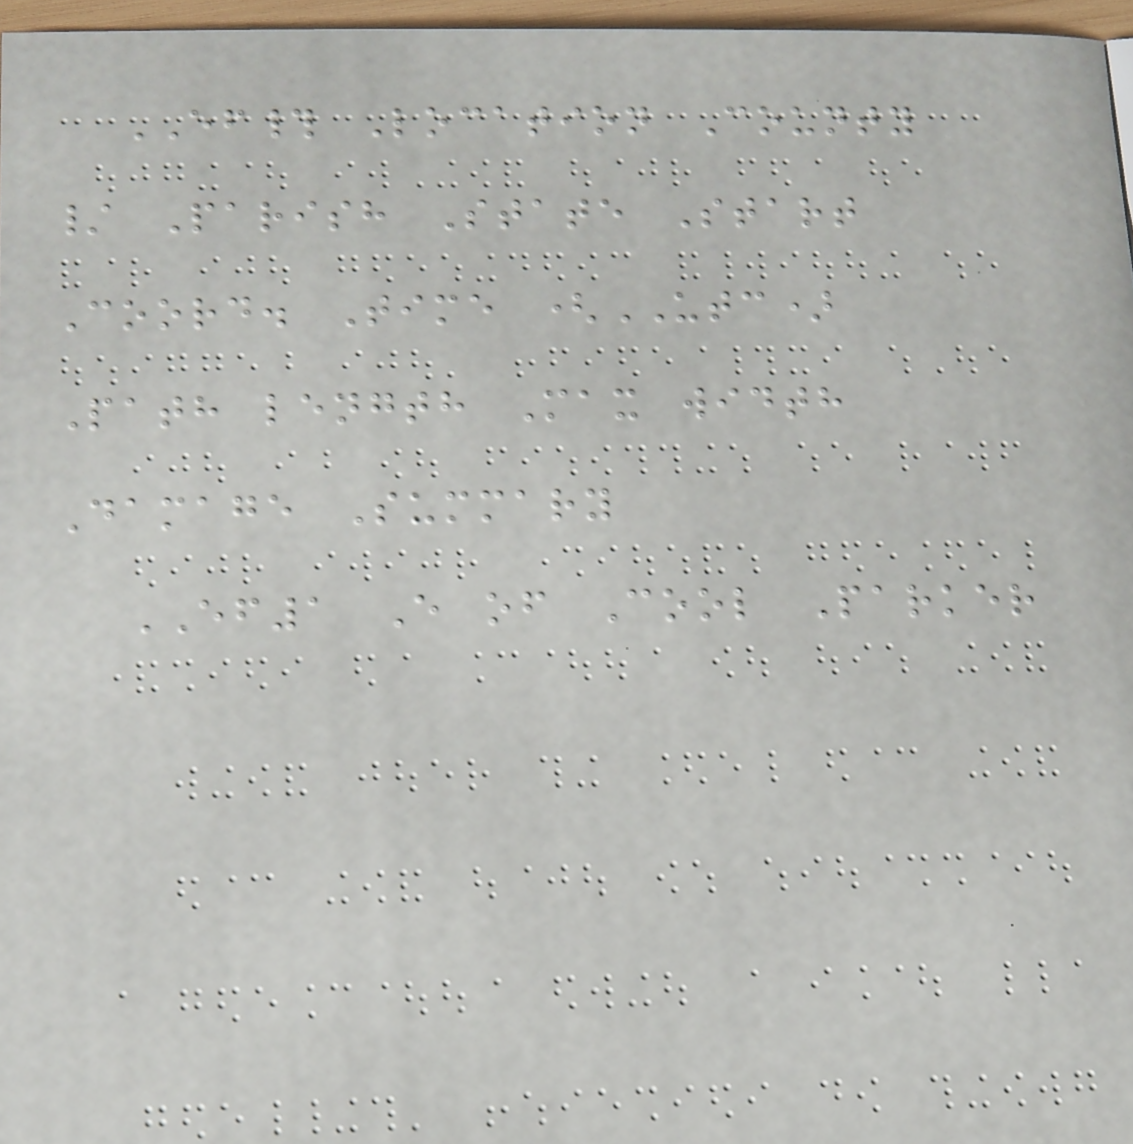EF# Location County
/ Parish State Start
Coord. Time (UTC)
Path length Max width
Damage Summary
EF1 E of Cool Parker
